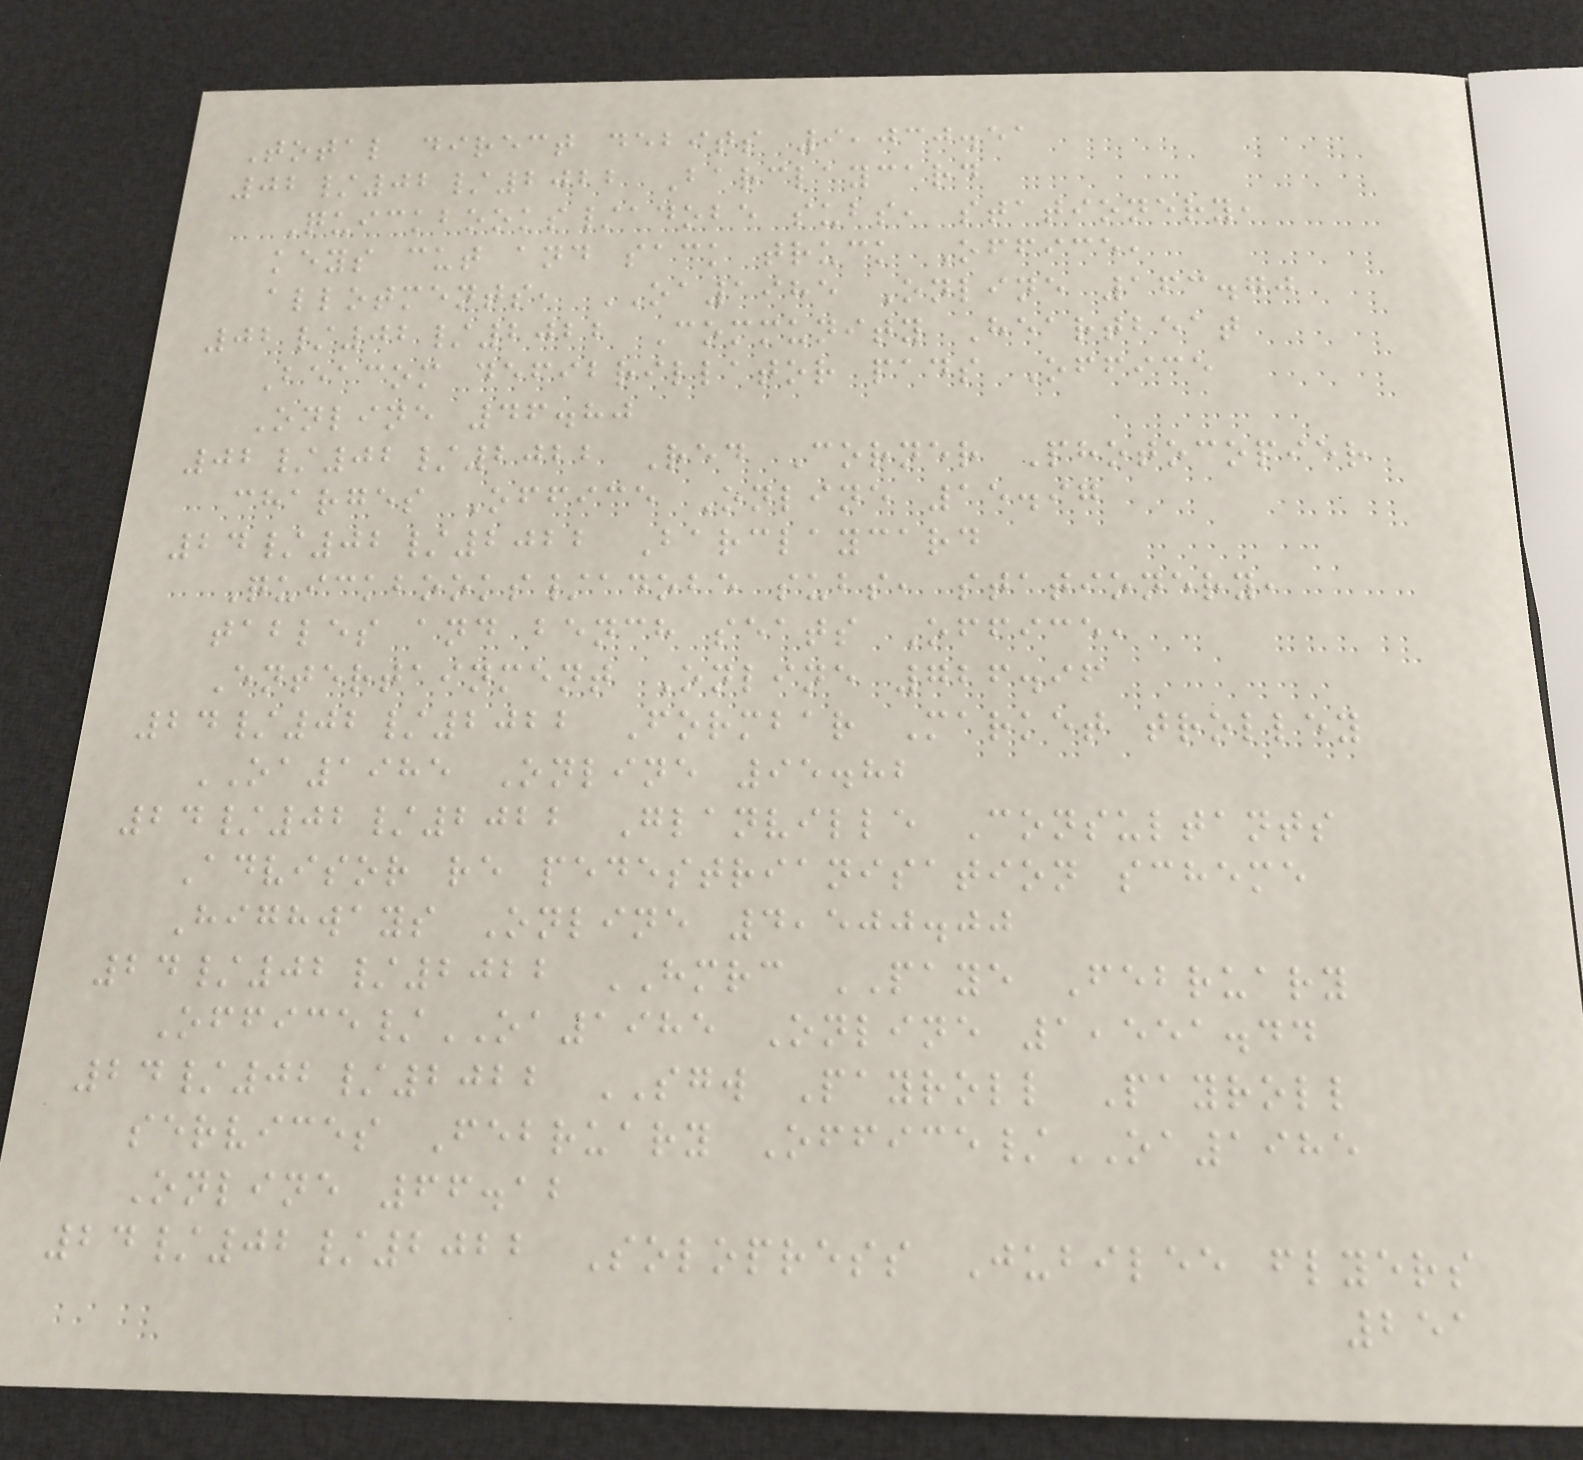Total direct debits 9,030.51
02/02/2022 Barclaycard
Quickbooks/adobe subs, stationery,
keys cut and sack truck Office,
allotments, OA1985 Online 163.70
02/02/2022 Community Heartbeat
Beacom defibrillator pads Office
Online 46.80
02/02/2022 Red Corner Photocopier
charges Office Online 15.97
24/02/2022 Barclaycard
Quickbooks/adobe subs, stationery,
tables and bench seats Office,
Entertainment Online 726.96
24/02/2022 Formbar Market trolley
OA1985 Online 95.82
24/02/2022 Glanville Consultants
Advisor re pedestrianisation scheme
Highways Online 4,500.00
24/02/2022 HMRC PAYE February
Office/OA1985 Online 1,551.44
24/02/2022 SGW Payroll Payroll
services February Office/OA1985
Online 66.12
24/02/2022 Solopress Jubilee flyers
251
